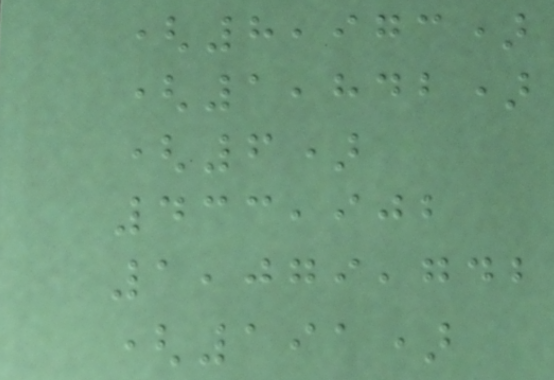(8,973)
(1,842)
(6)
433,902
1,079,742
(191)
